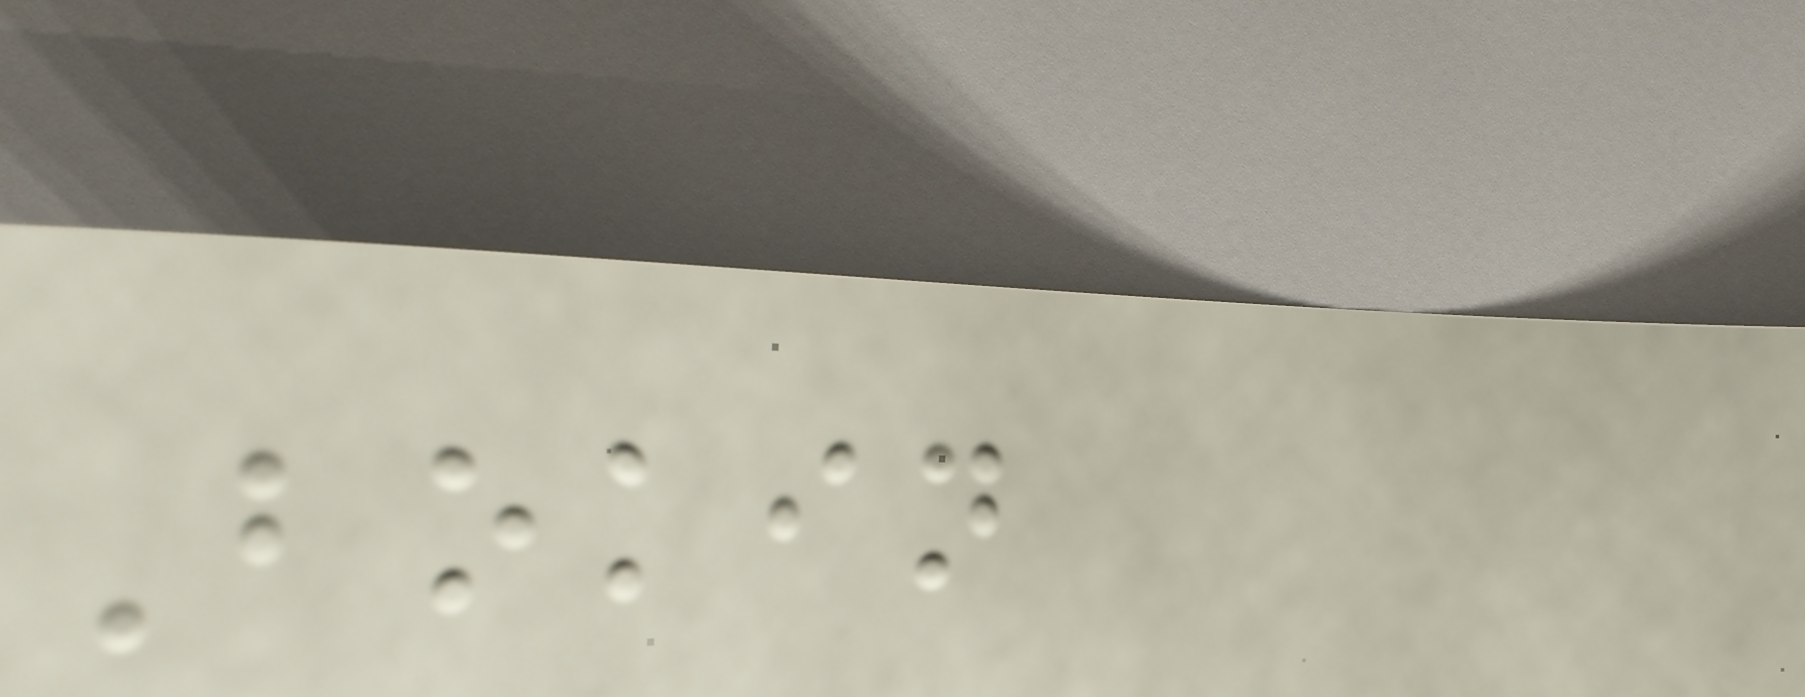Bokin
